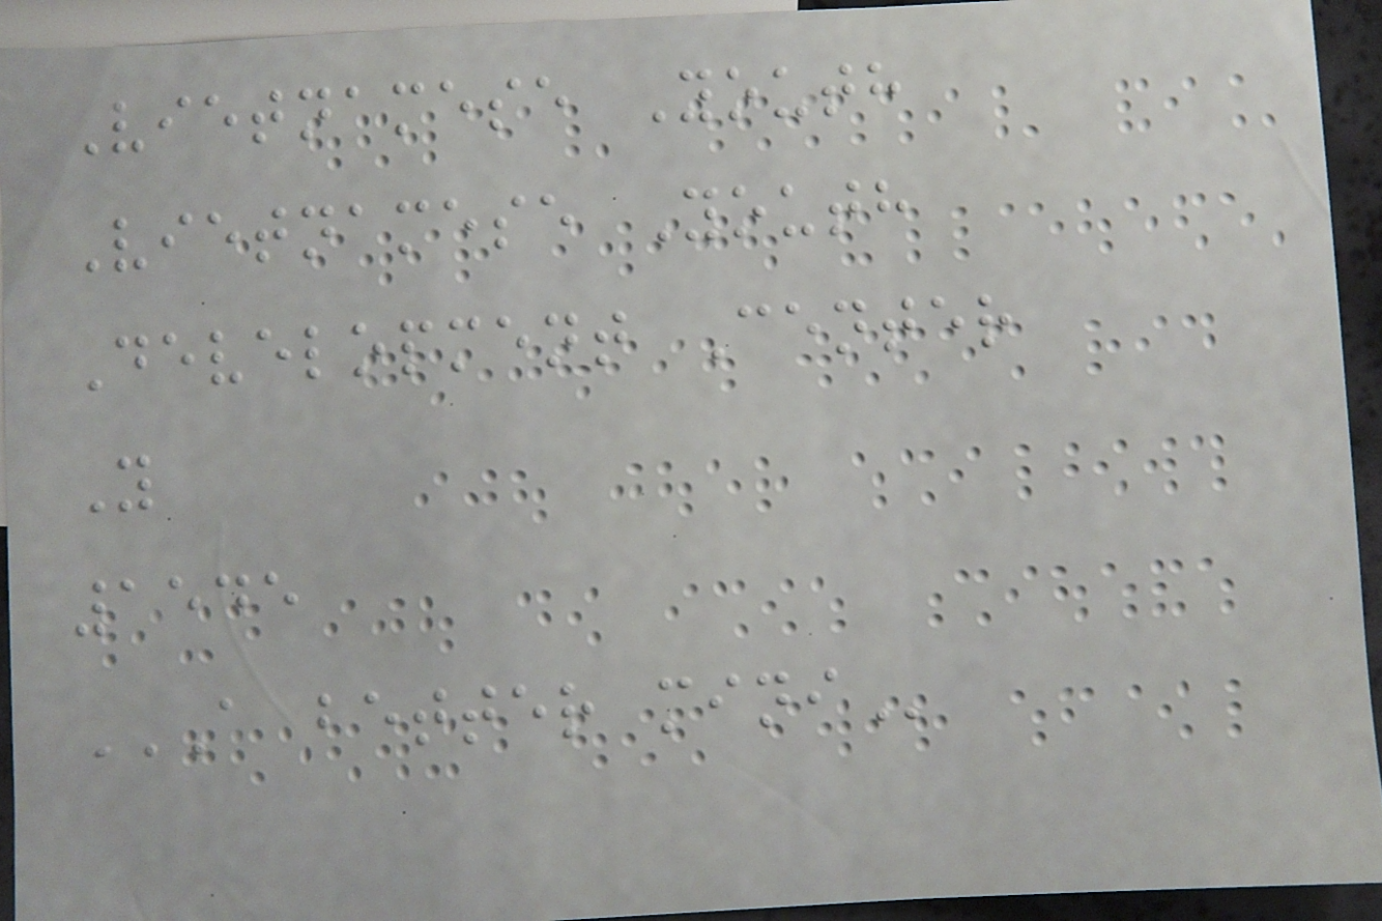Vietnamese Youth
Vietnamese Youth
Development Center
Y
1545
A BETTER MINI
